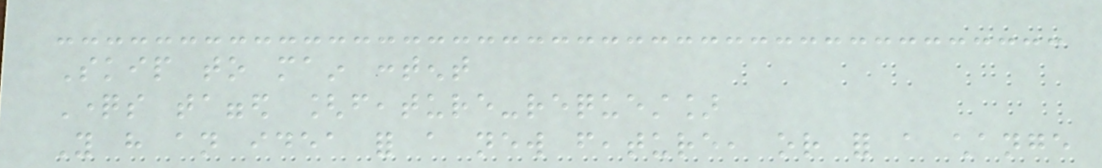Skip to main content
Questions tagged [feature-request]
You have an idea for a new feature, or for a change
